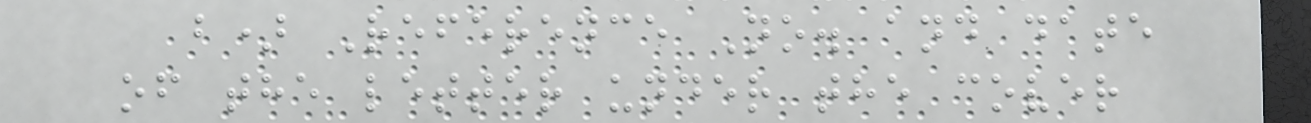b) Reference No. and date
of the letter under the cover
